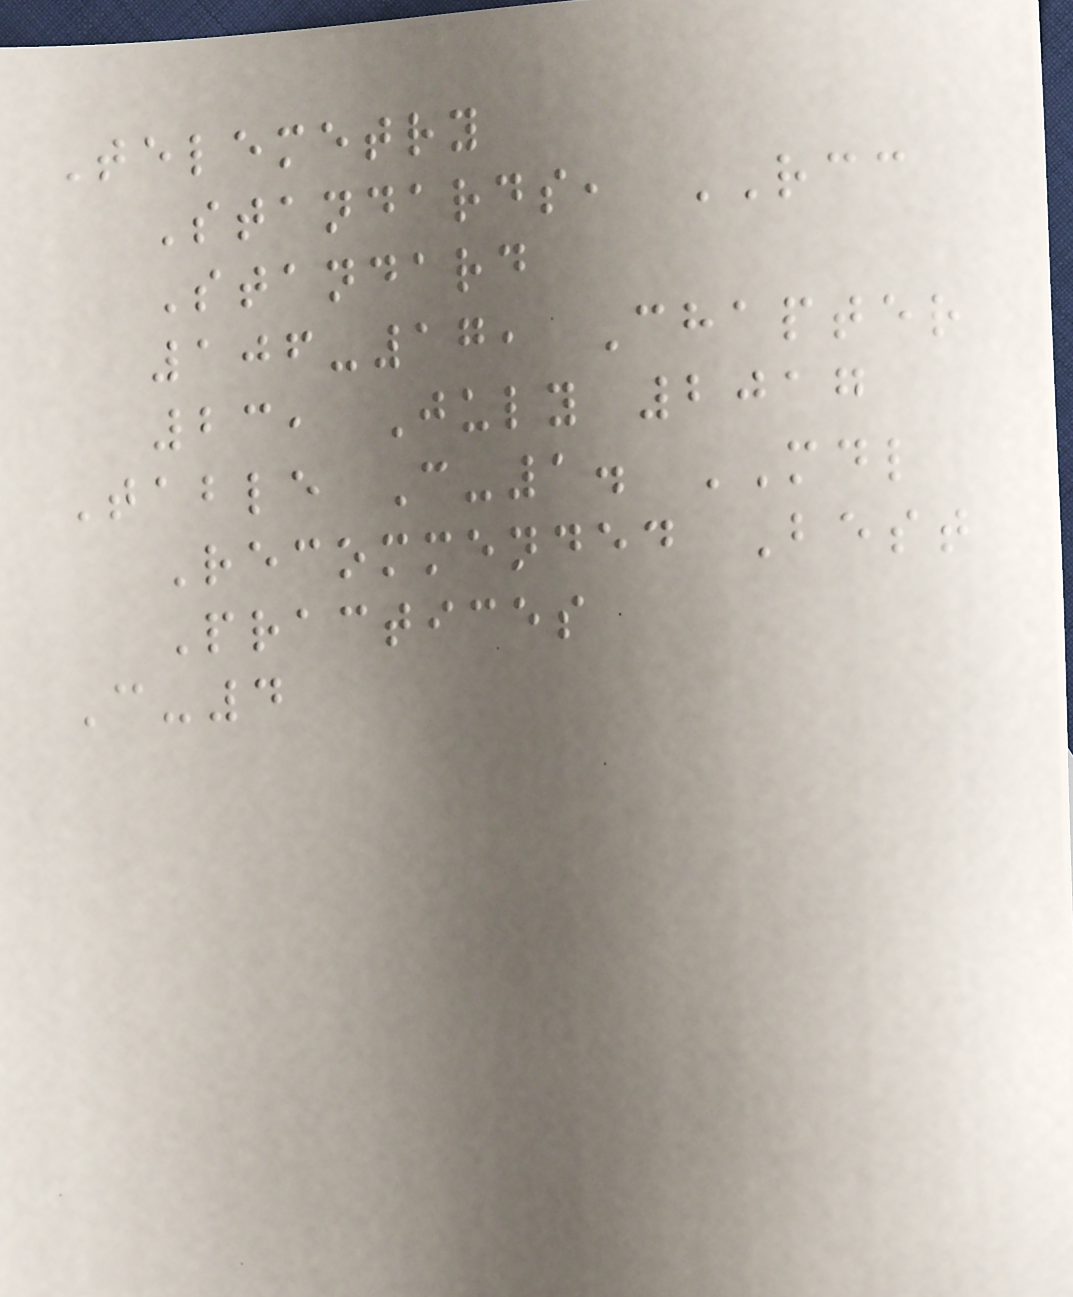Telemetry
Standards, RCC
Standard
106-17, Chapter
23, July 2017
Table C-1. MDL
Recommended Best
Practices
C-4
